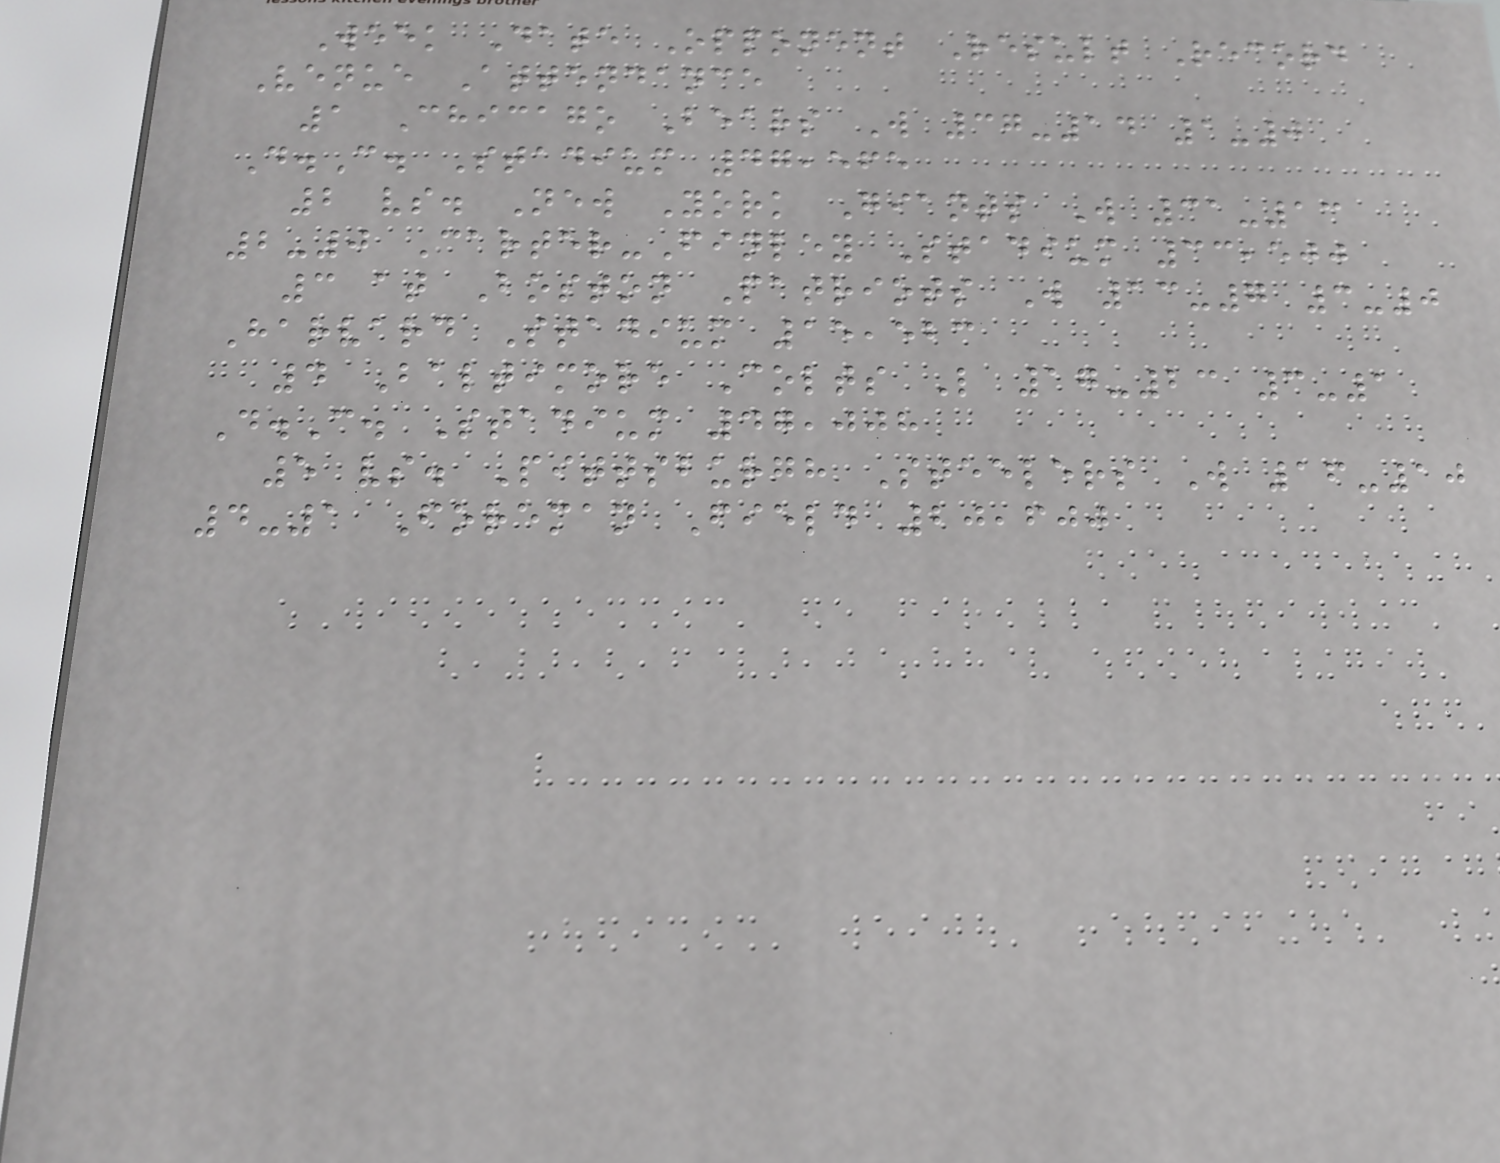Week Date Opponent Result Record
Venue Attendance
1 Chicago Bears W 37-14 1-0
D.C. Stadium 47,565
2 vs. New York Giants W 31-13
2-0 Carter-Finley Stadium 33,500
3 at Boston Patriots W 13-7 3-0
Harvard Stadium 15,523
4 Baltimore Colts L 17-23 3-1
D.C. Stadium 47,008
5 vs. Pittsburgh Steelers W 16-10
4-1 Foreman Field 20,600
